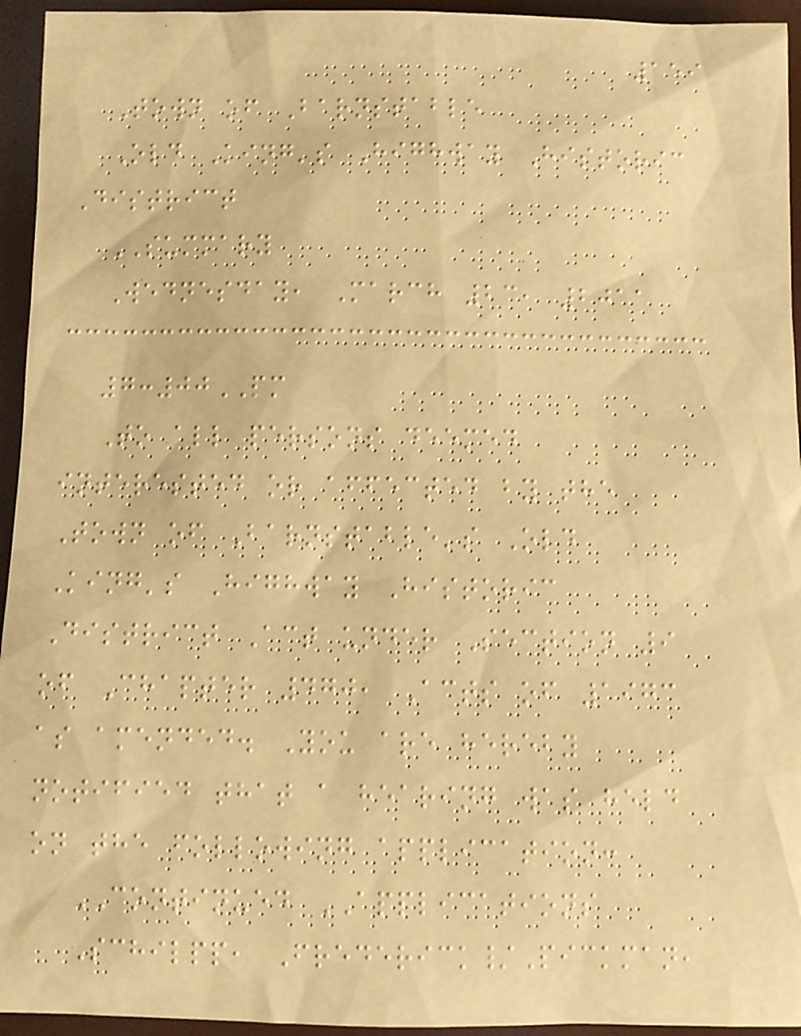159
Town of Barnstable
Old King's Highway Historic
District
SUMMARY
Wednesday, March 23, 2011
7:00PM
To all persons deemed
interested or affected by the
Town of Barnstable's Old
King's Highway Historic
District Act under Section 9
of Chapter 470, Acts of 1973
as amended. You are hereby
notified that a hearing was held
on the following application:
CONTINUED APPLICATIONS
Schilpp, Frederick/Pickman,
